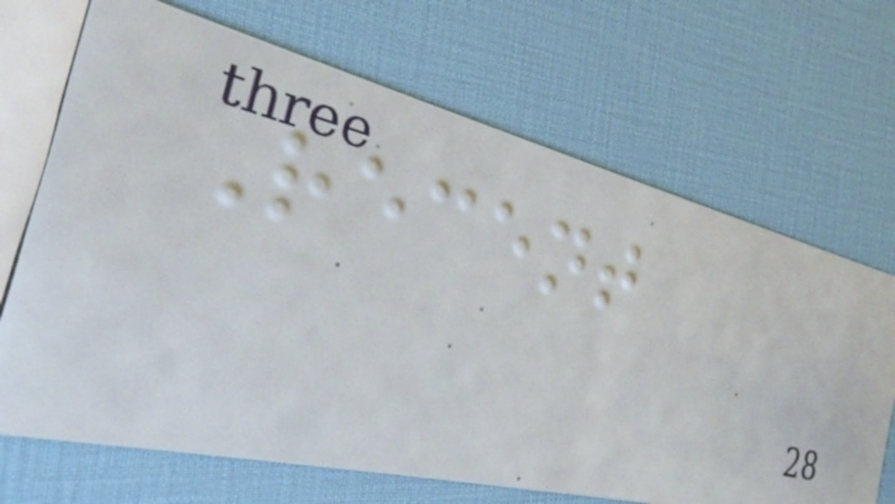Recent
